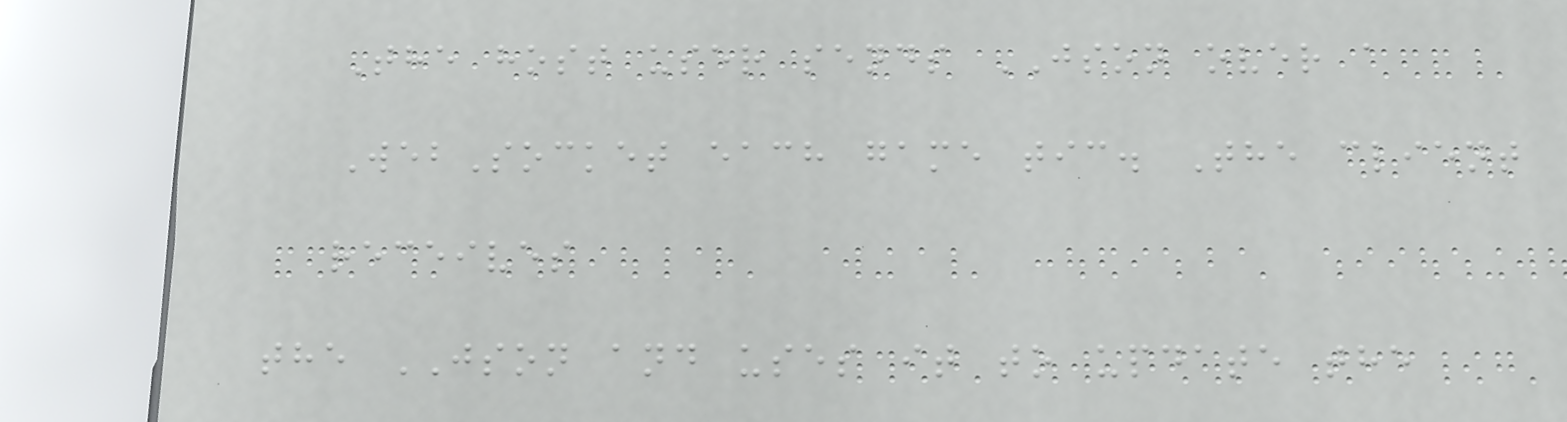The host user sends JSON over a
WebSocket each game tic. The client
receives
the JSON and uses it to update the
